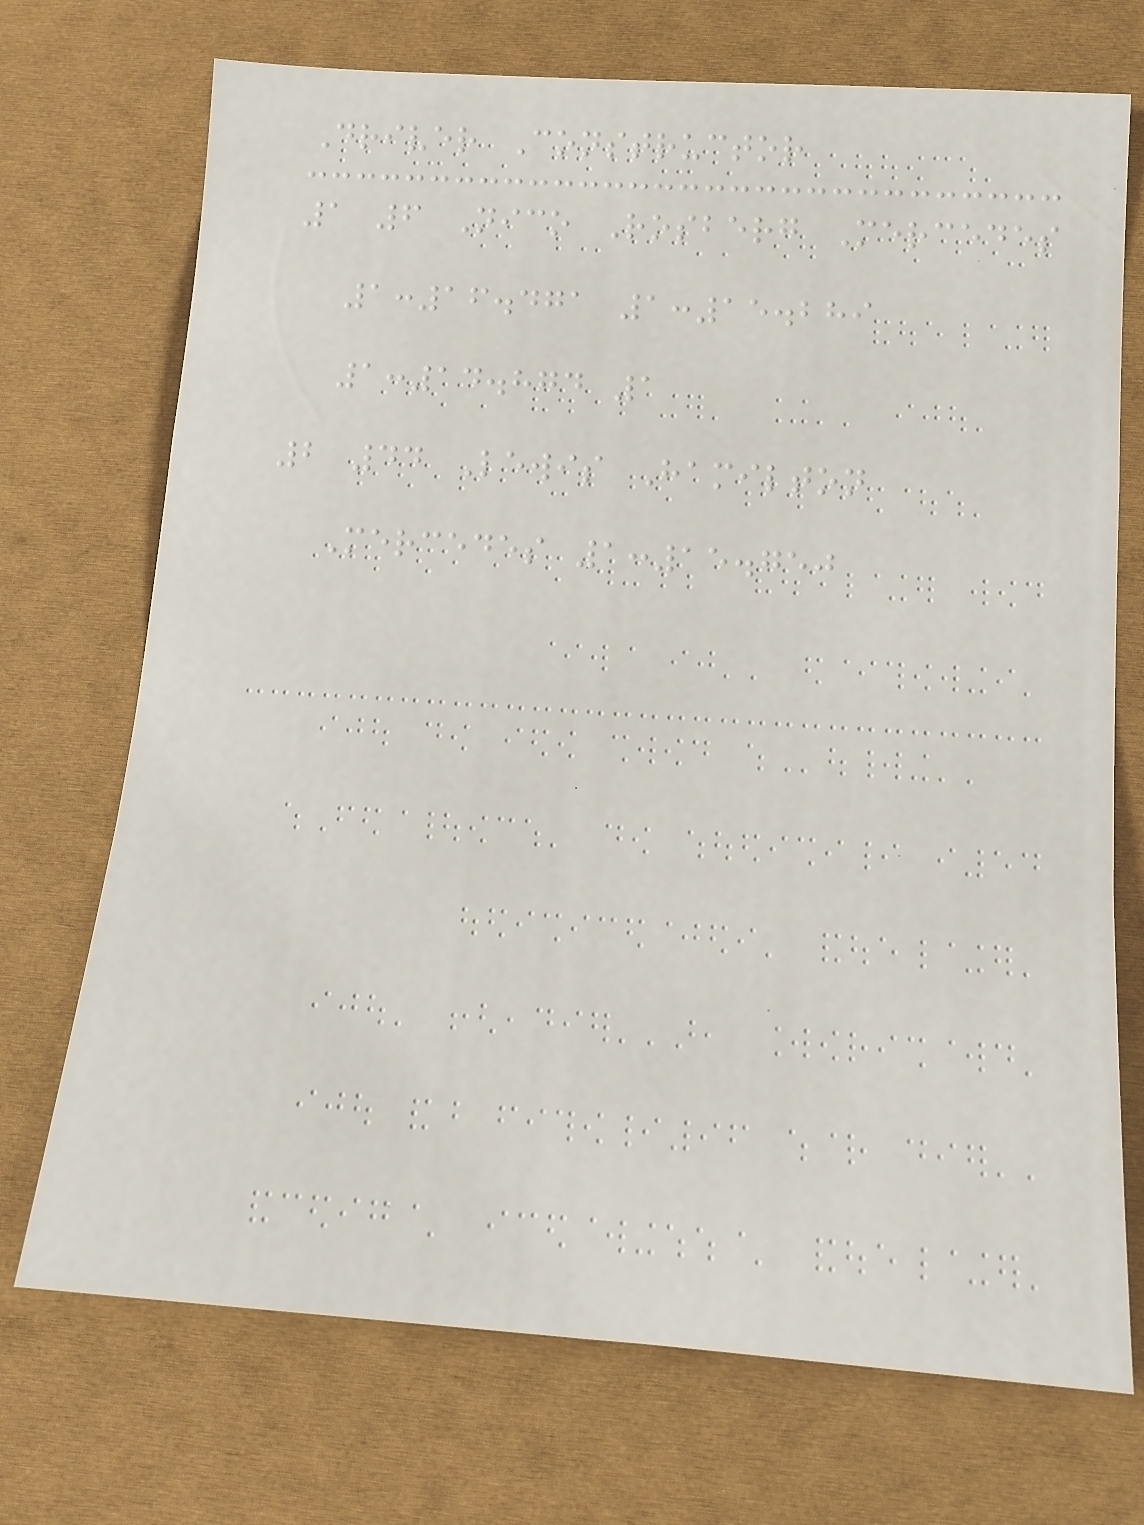Driver Constructor
1 6 Nico Rosberg Mercedes
1:16.471 1:15.289
1:14.874 1
2 44 Lewis Hamilton
Mercedes 1:15.750
